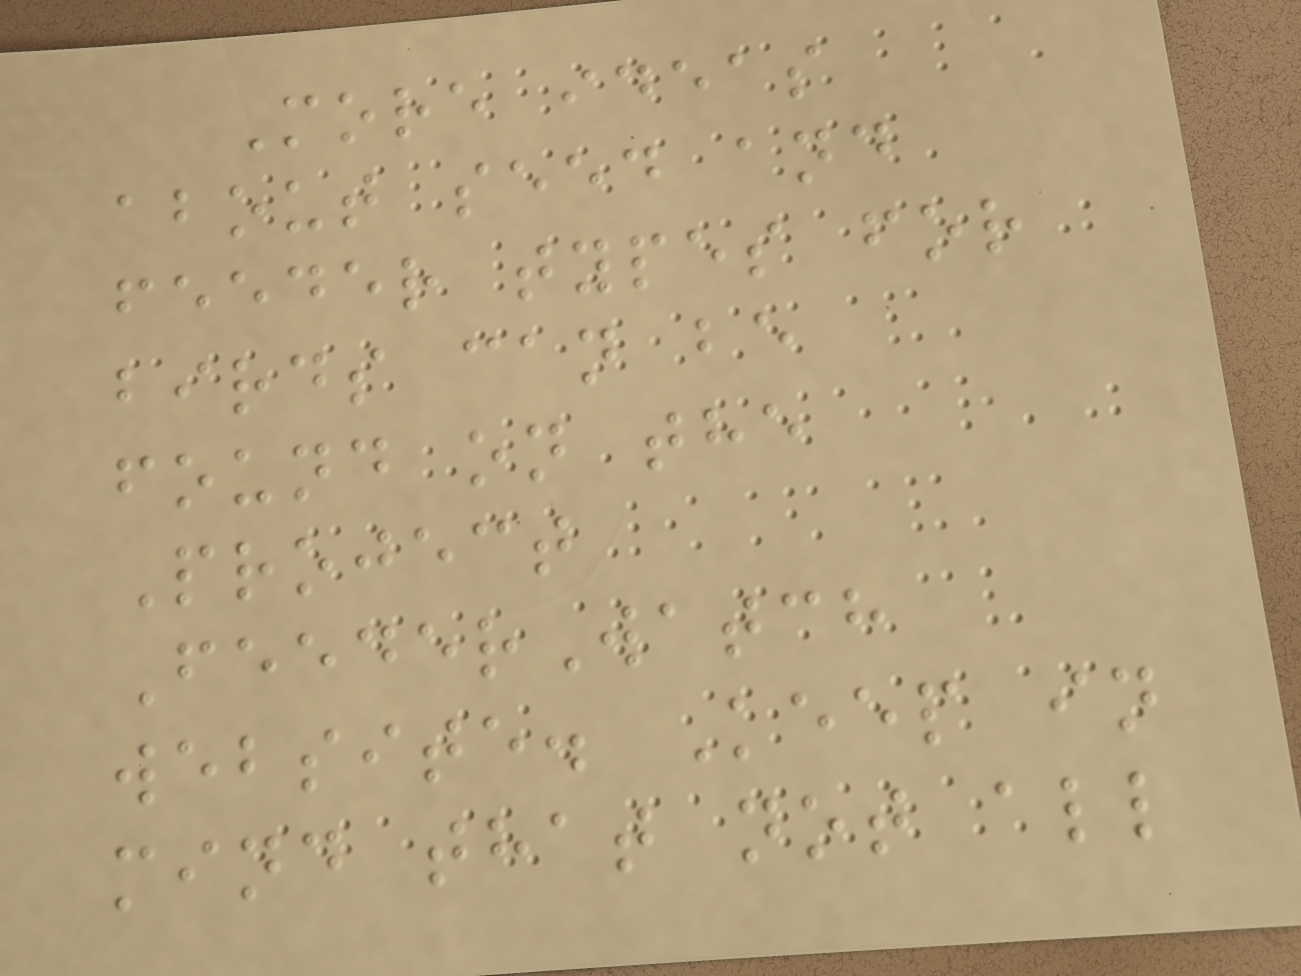More ideas
about seed and
feeder types for
birds can be
found on the
Project
FeederWatch
website. Keep in
mind that not all
